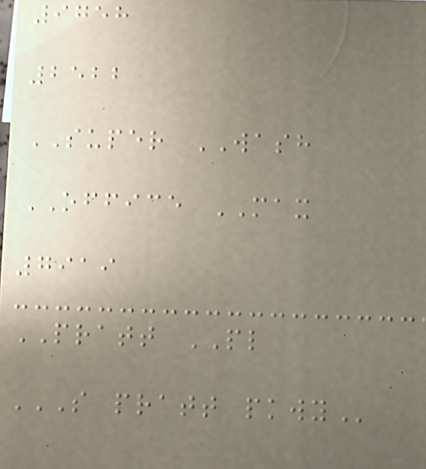9758
2522
SUPER WASH
OFFICE MAX
7919
PRATT PL
S PRATT PKWY
